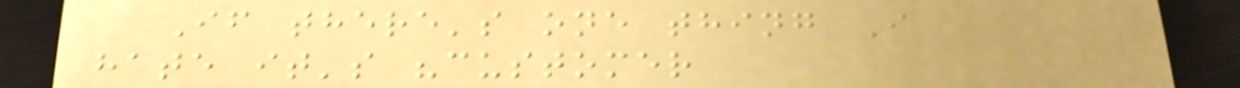If there's one thing I
hate it's "customer
